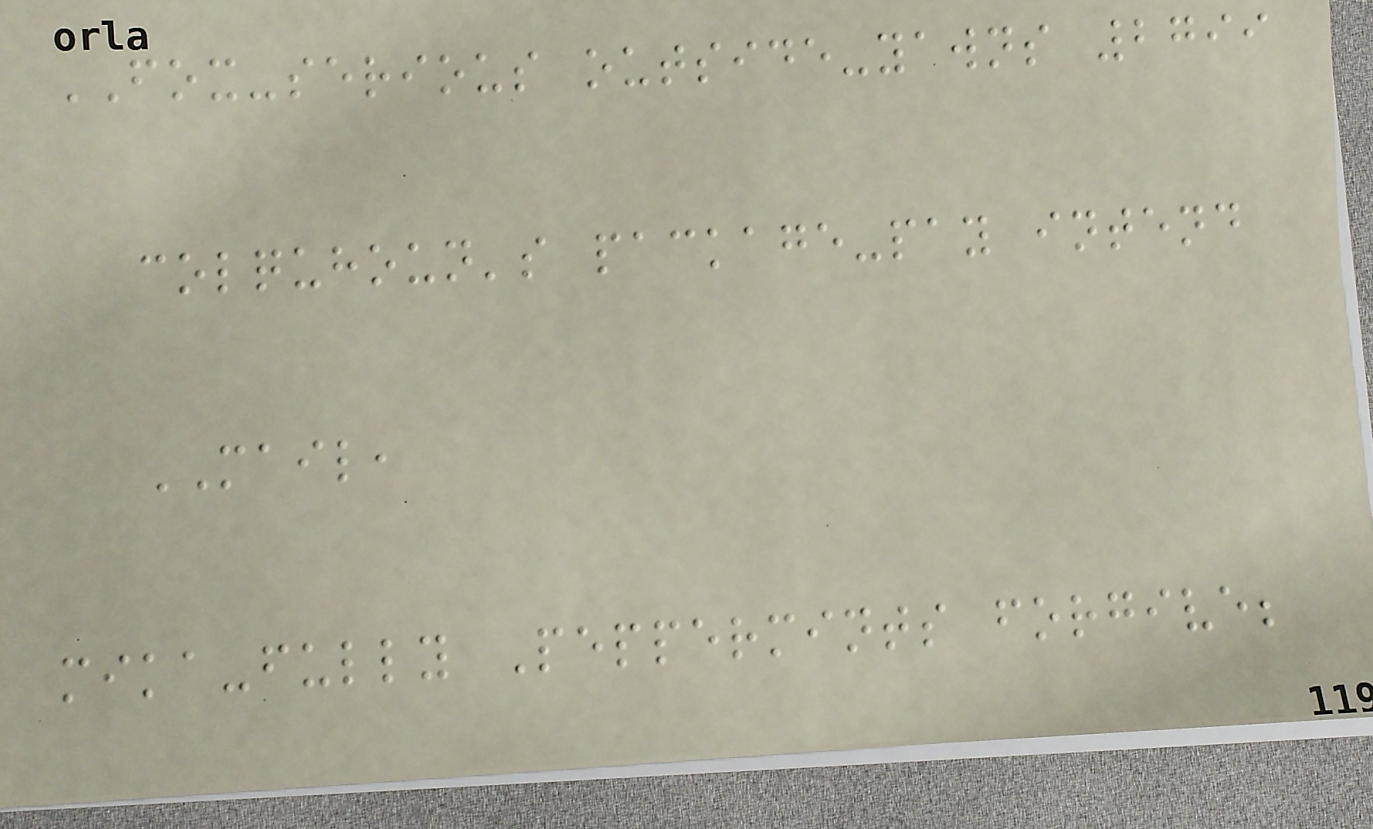FOX-serious outside-yawns 2799
colquhoun's package-pay intend
MAIL,
mika-fully Peppermints forgive;
